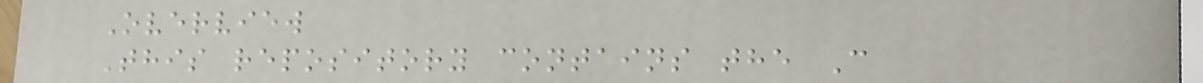Overview
This repository contains the C
